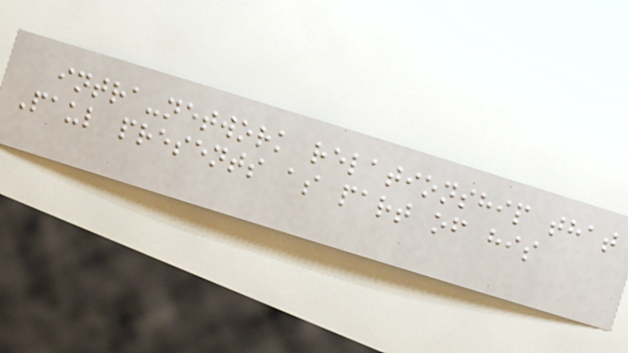intra-network relationship that
Paul presents as part of his
